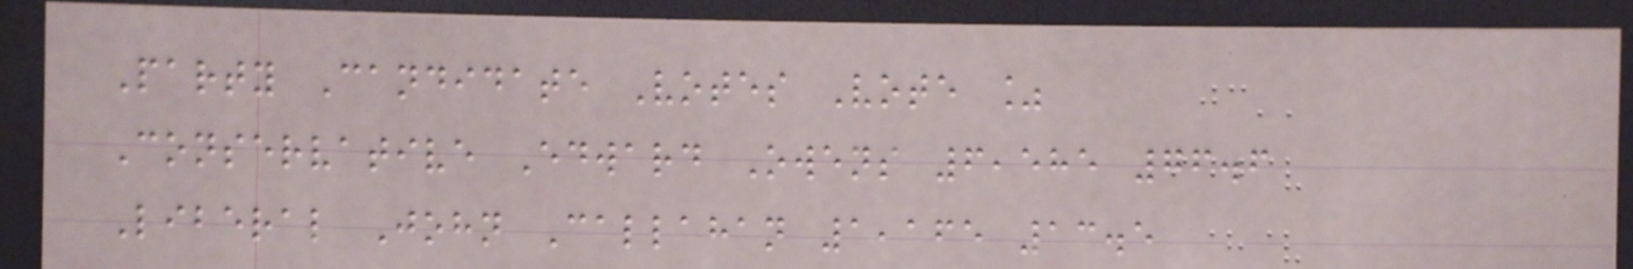Party Candidate Votes Vote %
Conservative Edward Owens 6,585 76.6
Liberal John Callahan 1,165 13.5
